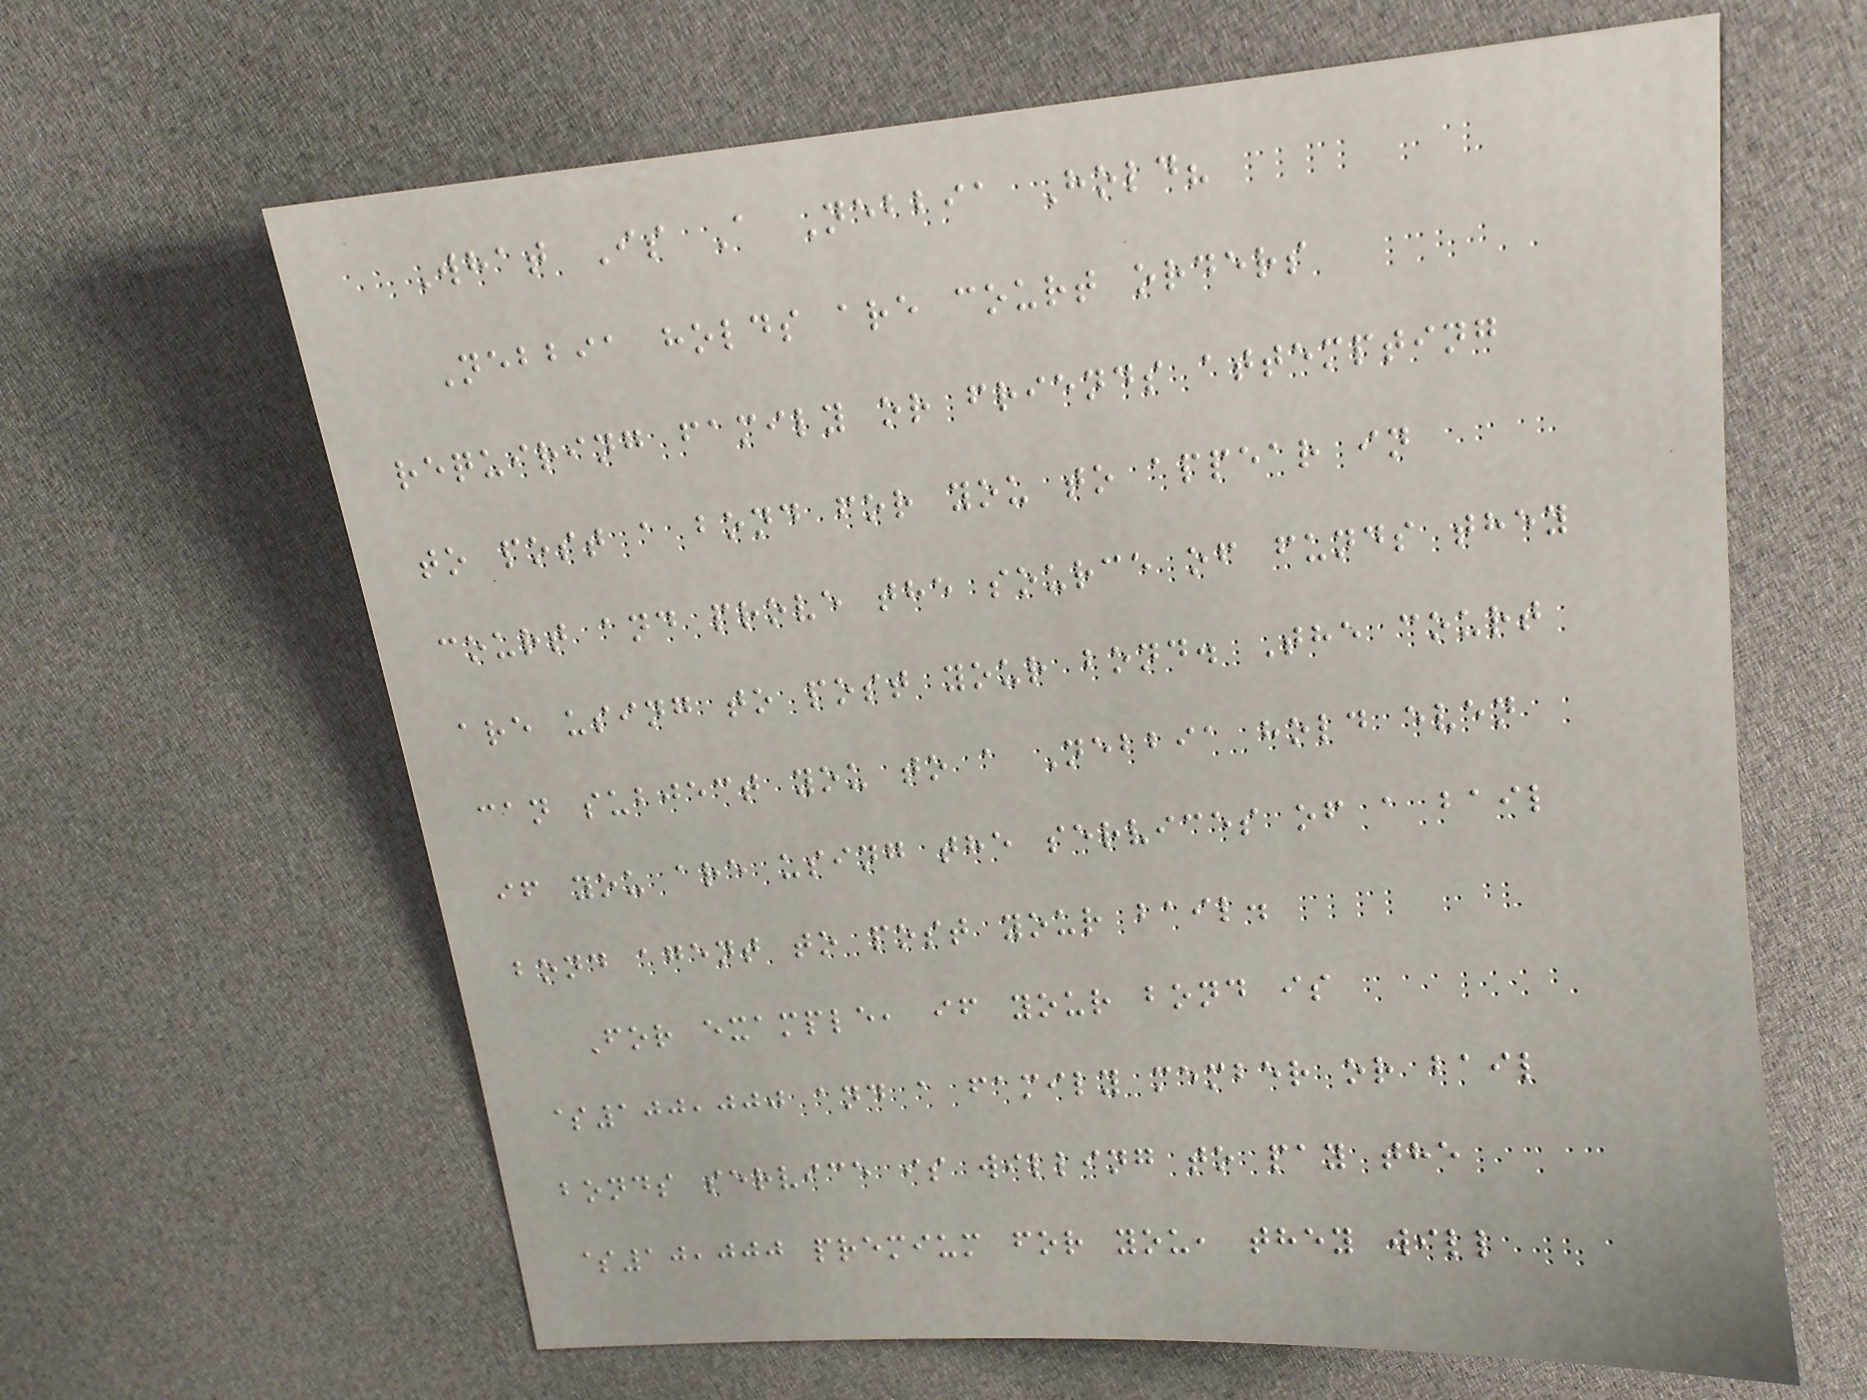What Is A Nebbia Hold?
Nebbia holds are court orders
requiring family or friends attempting
to post a bond for you to appear in
court and prove the source of funds they
are using to post your bond. The court
can subject you to a Nebbia hold even
if you are using the services of a bail
bond agent to post your bail.
For example, if your bond is
$100,000 and a family member or bail
bonds service is willing to pay the
$10,000 premium for you, they will
